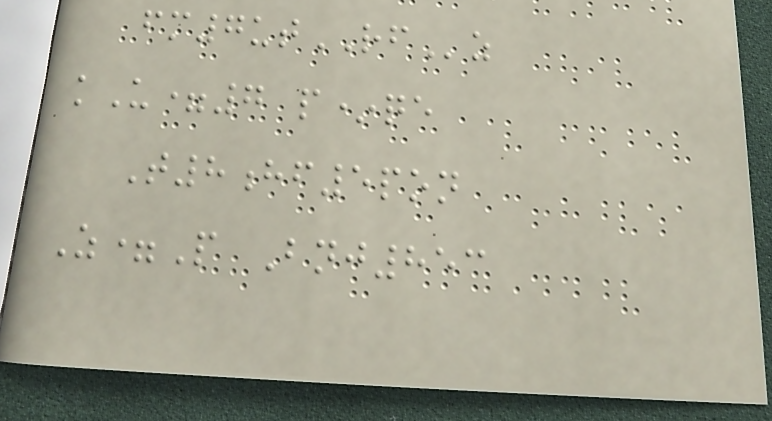fm7utRFz
kU=7 p*qe
T8hf5pon
Z=P Bnj853
